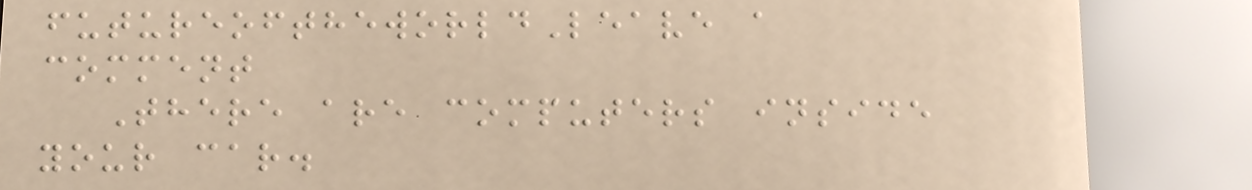futureoftheworldLeave a
comment
There are computers inside
your car.
